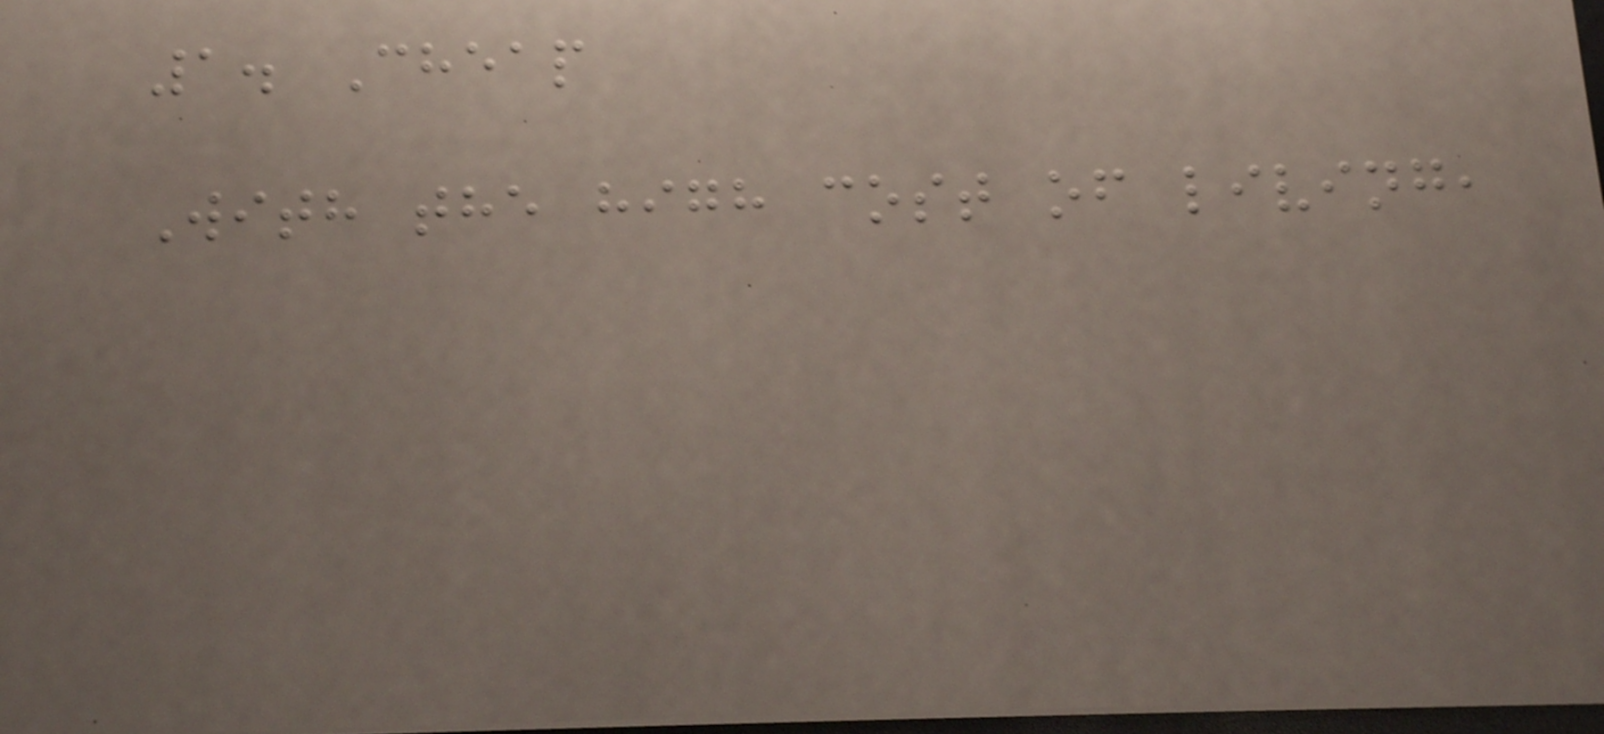1. Cheap
With the high cost of living,
